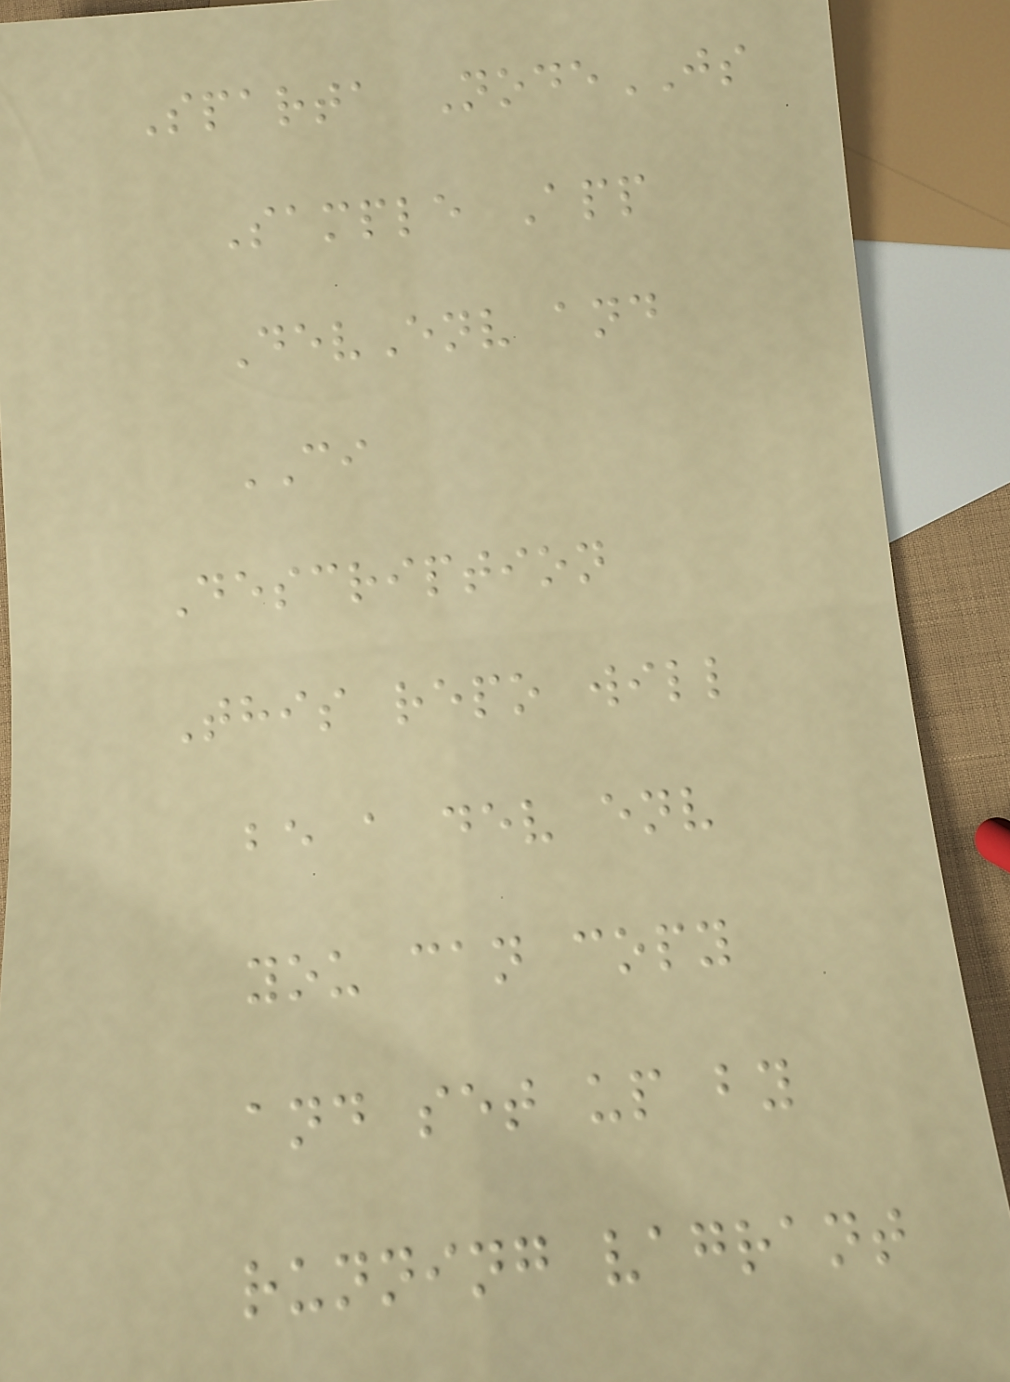Sparta NodeJS
Sample App
DevEnv and
CI
Description
This repo will
be a dev env
you can copy
and set up by
running vagrant
